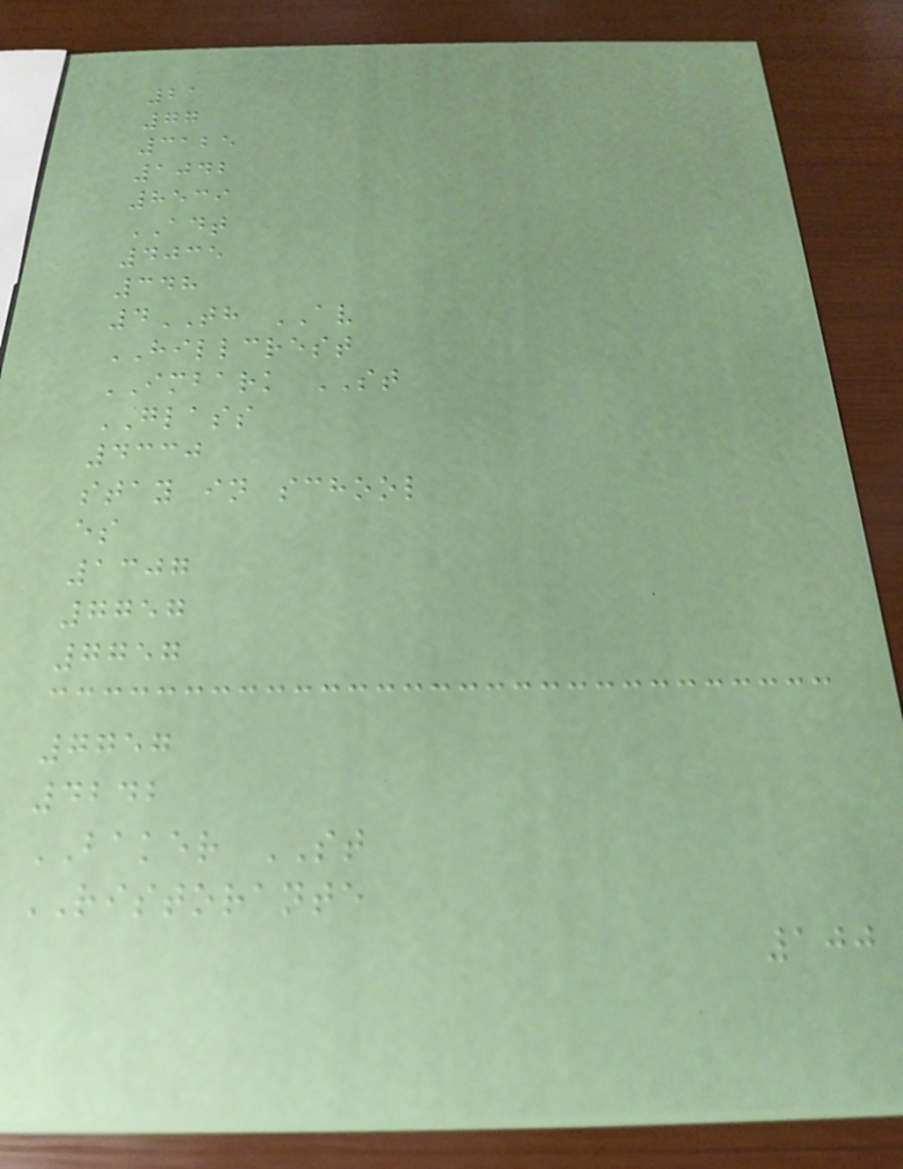21
77
3125
1042
8539
ADT
4035
348
4TH AV
HILLCREST
IMBARK ST
GLASS
4330
stay in school
es
1307
7757
7757
7757
4242
BAKER ST
RISTORANTE
100
